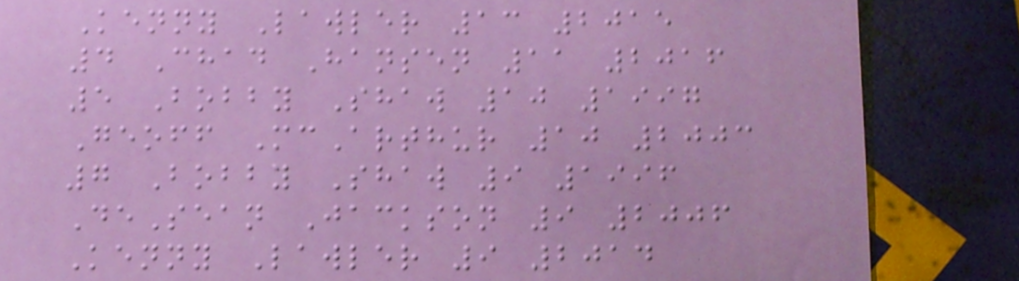Kenny Lawler 13 2015
4 Chad Hansen 11 2016
5 Bobby Shaw 10 1997
Geoff McArthur 10 2003
7 Bobby Shaw 9 1996
DeSean Jackson 9 2006
Kenny Lawler 9 2014
